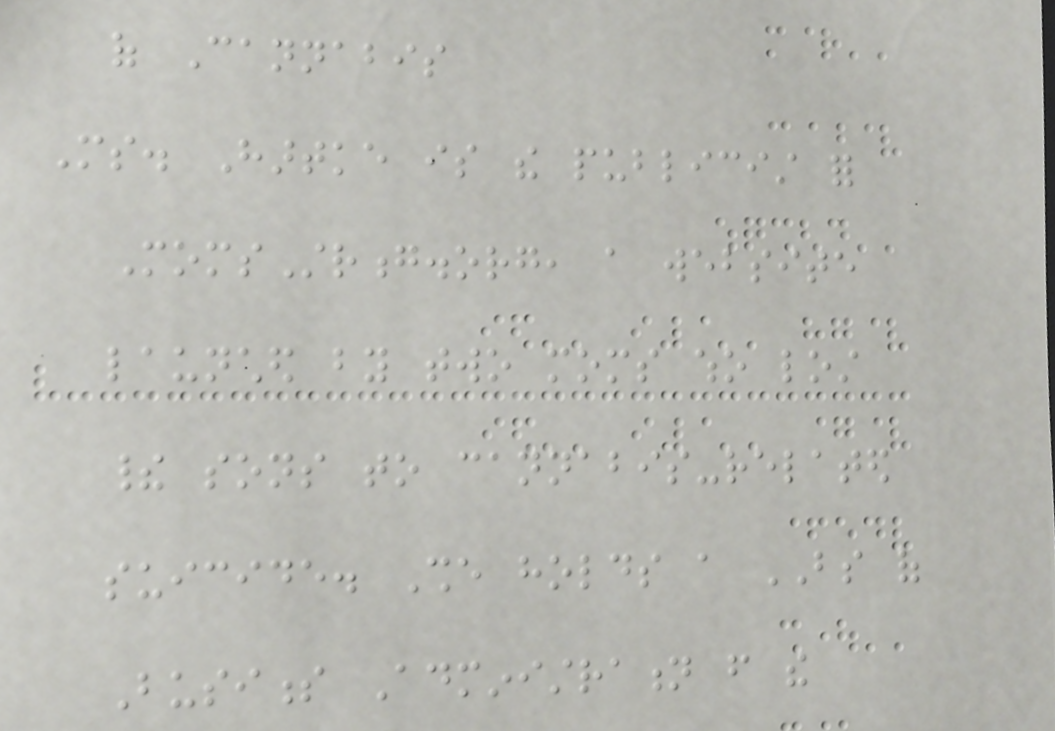of Cannabis
Ms. Hartke is the publicist for
MomsStrong.org, a website
launched by two moms who lost
their sons to cannabis-related
suicide. She holds a BS of
Business Administration from the
